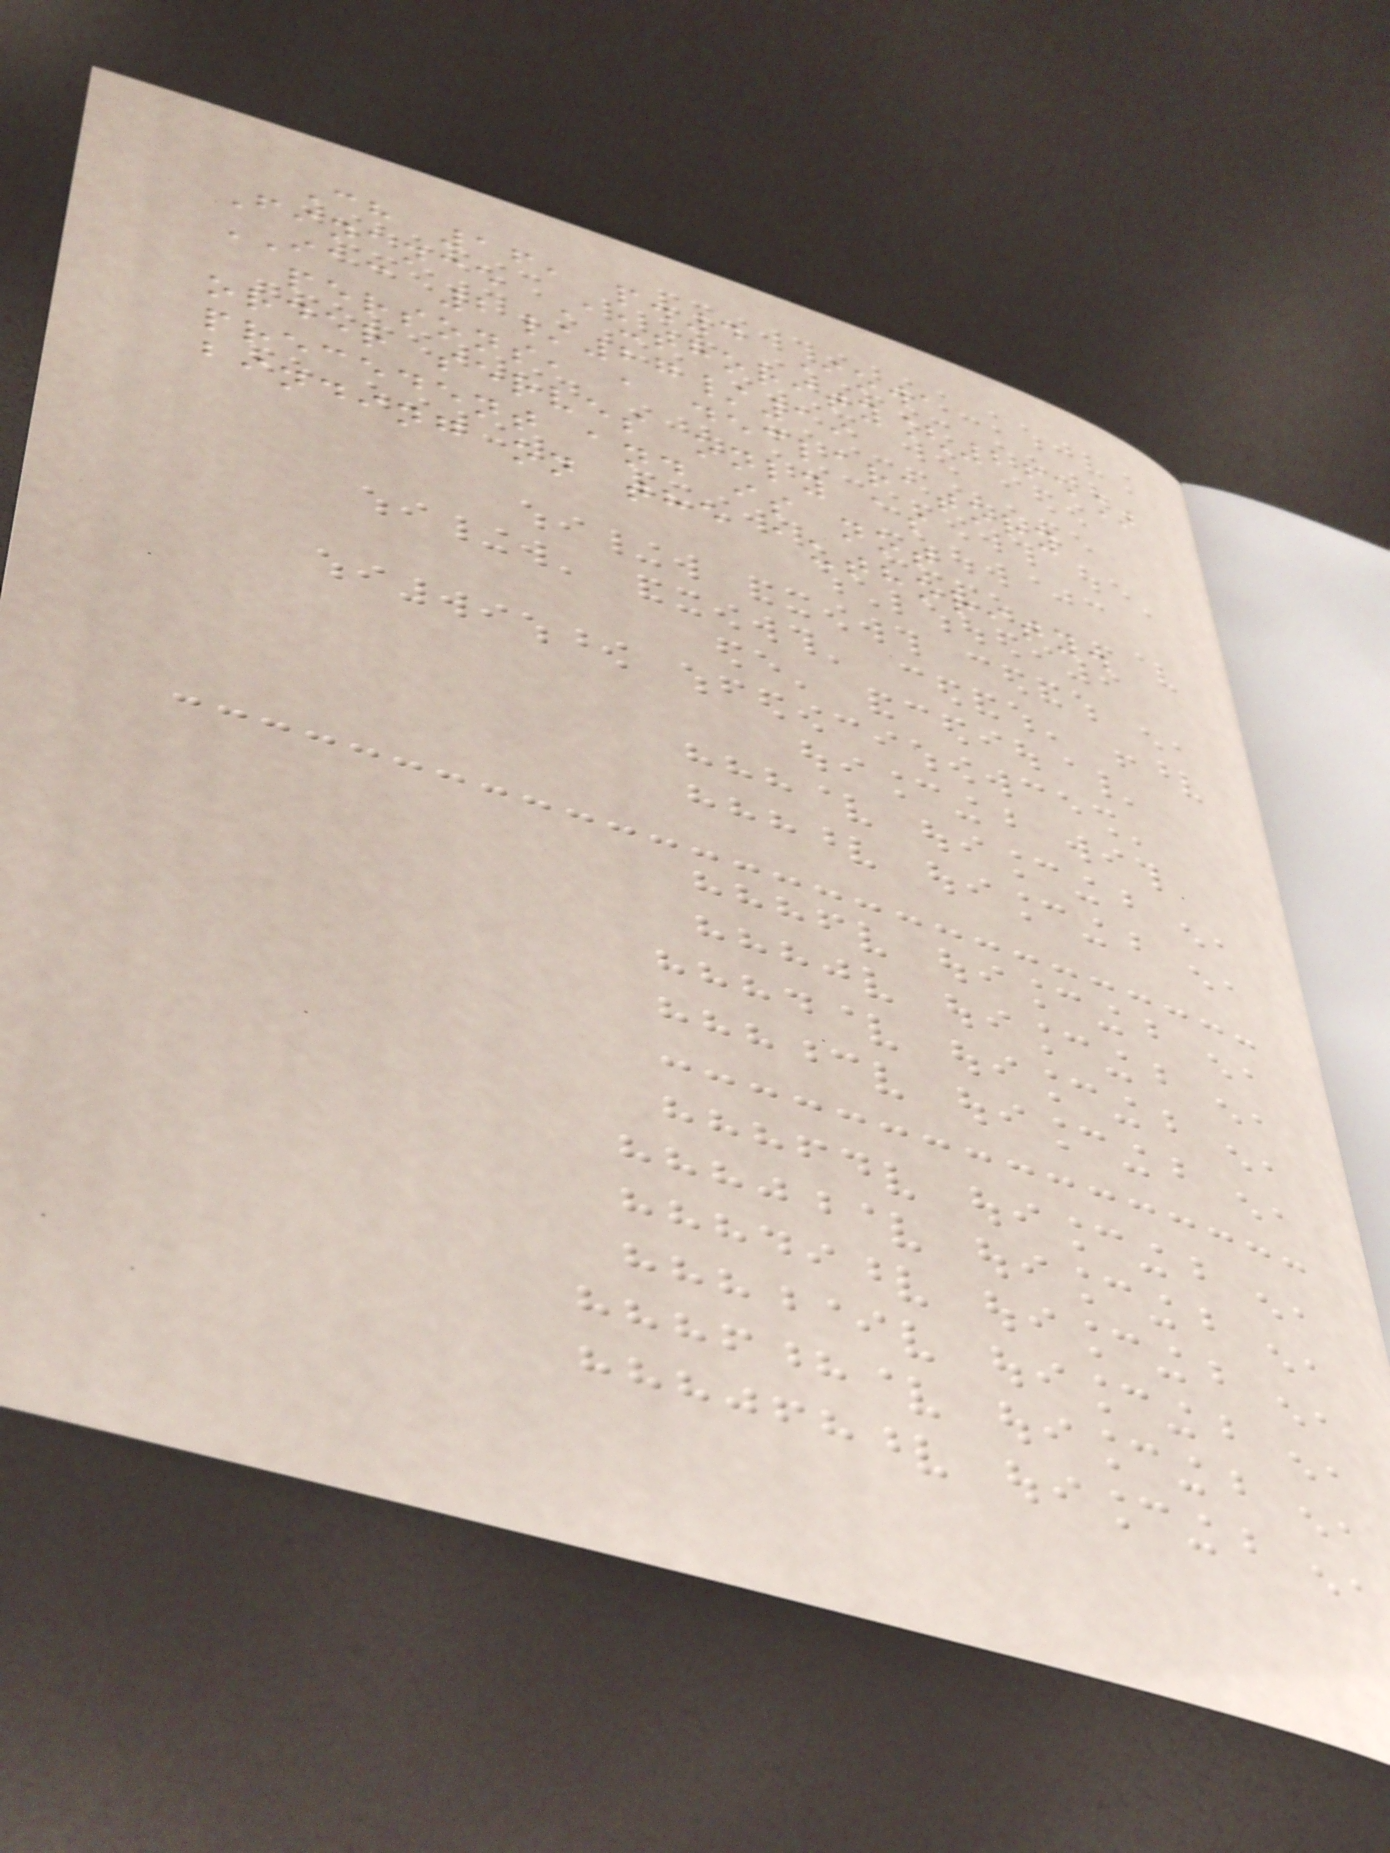Ch 16, p.4 Iowa
Finance Authority[265]
IAC 2/27/19
persons, a declaratory
order serves only as
precedent and is not
binding on the authority.
